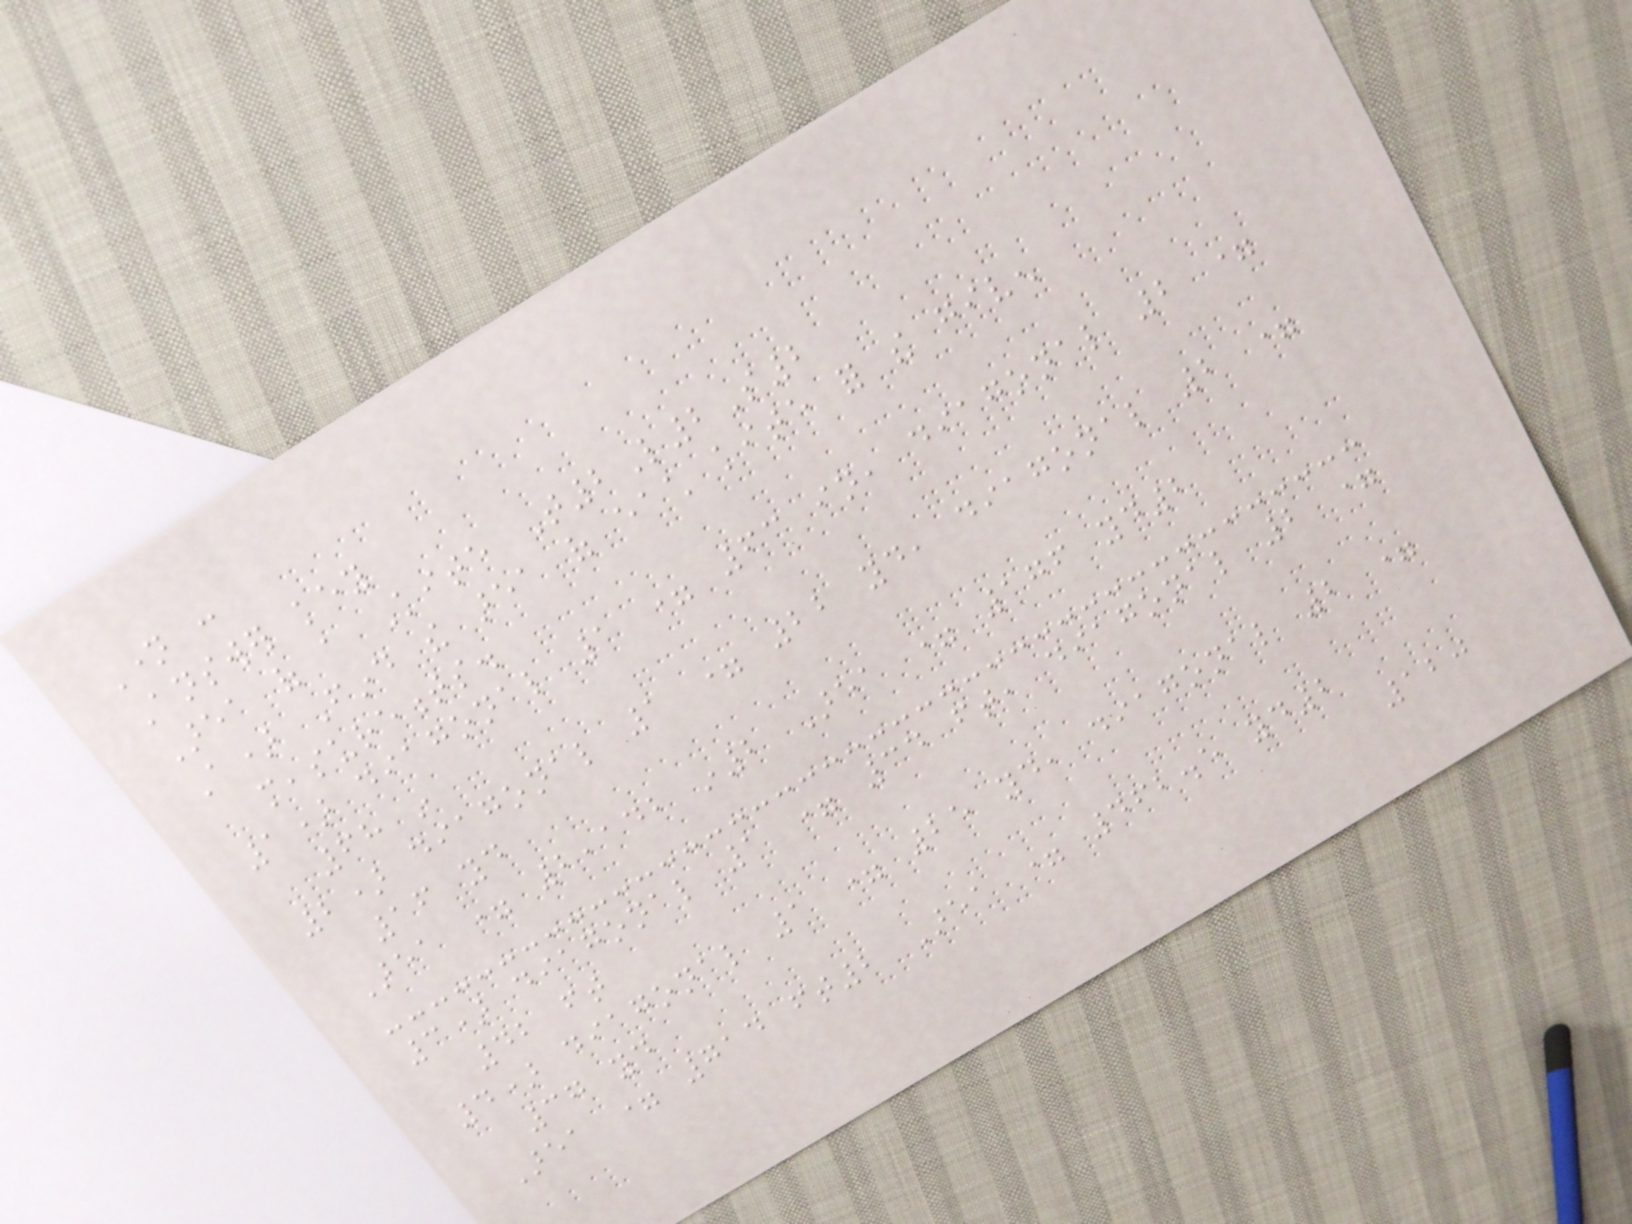Name :
Answer key
Area of a Kite T2L2S2
A) Find the area of each kite for the given
measurements.
1) diagonal 1 = 63 in, diagonal 2 =
68 in
2) diagonal 1 = 22 yd, diagonal 2 =
16 yd
Area = 2,142 in2 Area = 176 yd2
3) diagonal 1 = 34 ft, diagonal 2 =
42 ft
4) diagonal 1 = 25 yd, diagonal 2 =
37 yd
Area = 714 ft2 Area = 462.5 yd2
120
